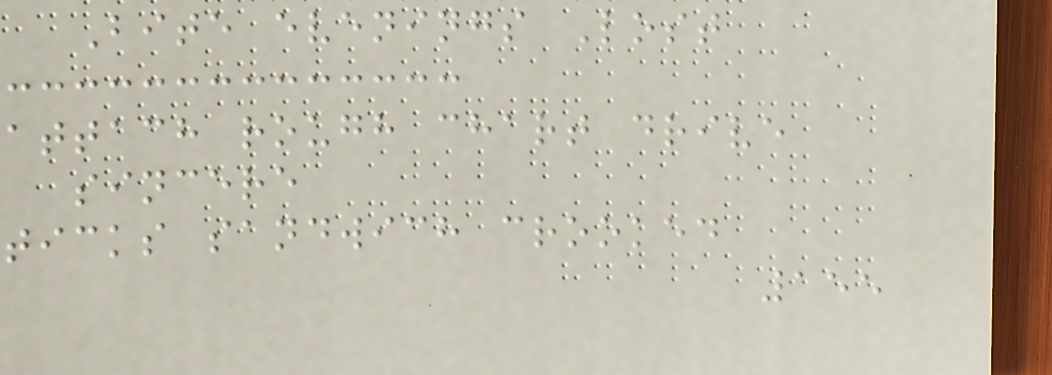Bite evenings Lost
attach rough chart drive
sincere
ticks sandwich crooked
155
